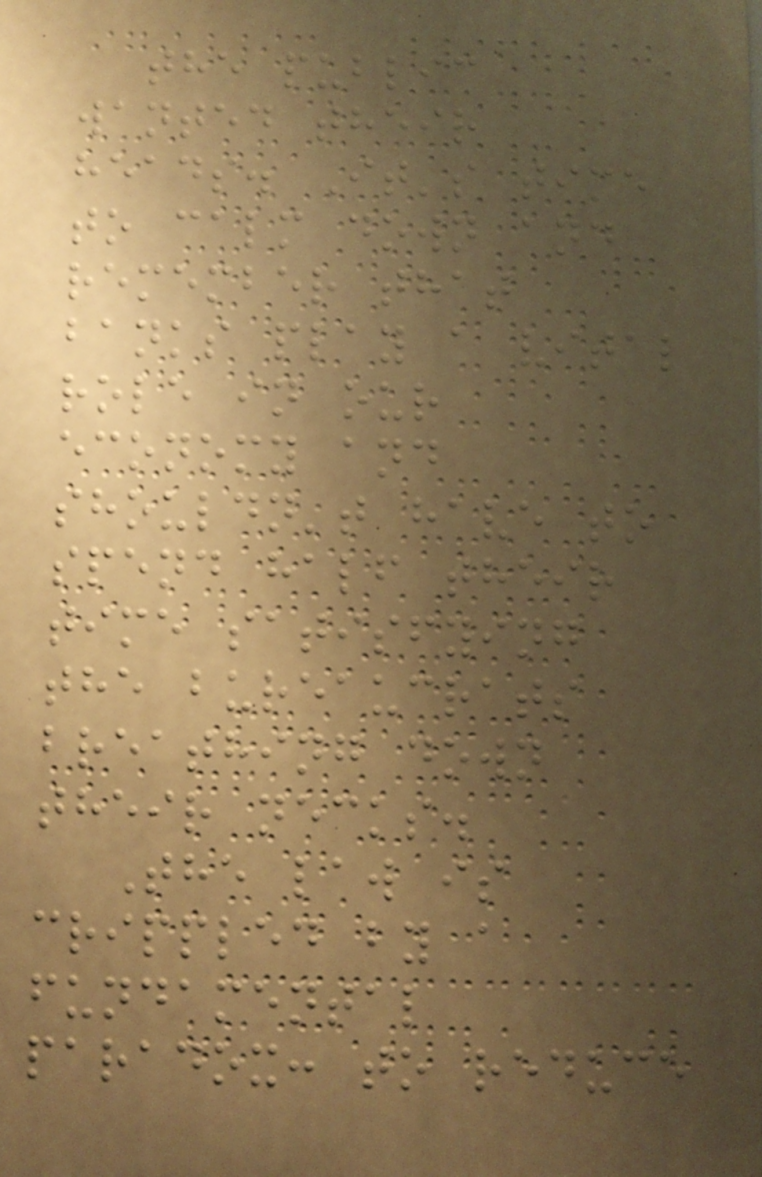the public
wanted their
heads. It's time
to calm down and
remember that
banks play a vital
role in our
economy and
shouldn't have to
spend half their
time satisfying
the bureaucrats
breathing down
their necks.
The law is
crippled by a
fundamental
paradox: to reduce
